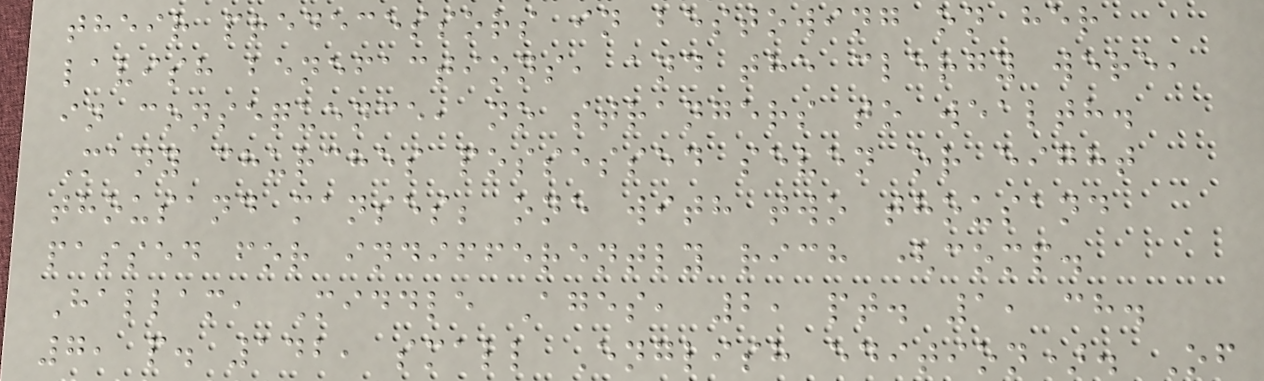their predecessors in bestowing on her
lavish benefactions, and the clergy were,
in consequence, no strangers to wealth.
Many churches possessed seven or eight
thousand manses; one with two thousand
passed for indifferently rich (comp.
Hallam, Middle Ages, 2, pt. 1, ch.
7, p. 142, small English edition). Of
